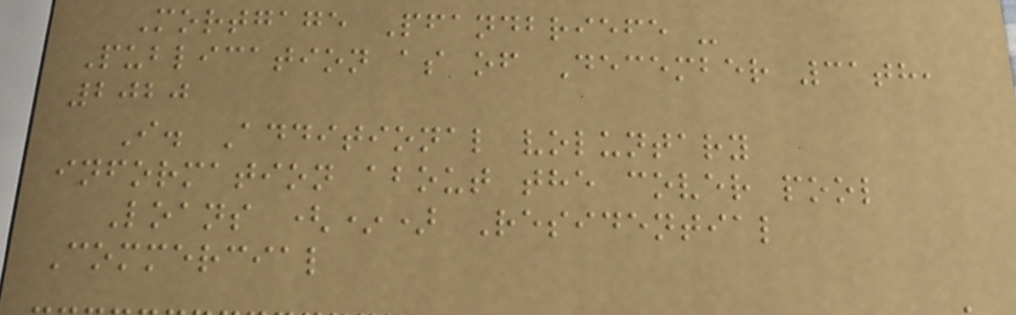Mortgage Pfandbriefe -
Publication as of December 31th,
2020
I. Additional voluntary
information about the cover pool
Loans (*) Residential
Commercial
